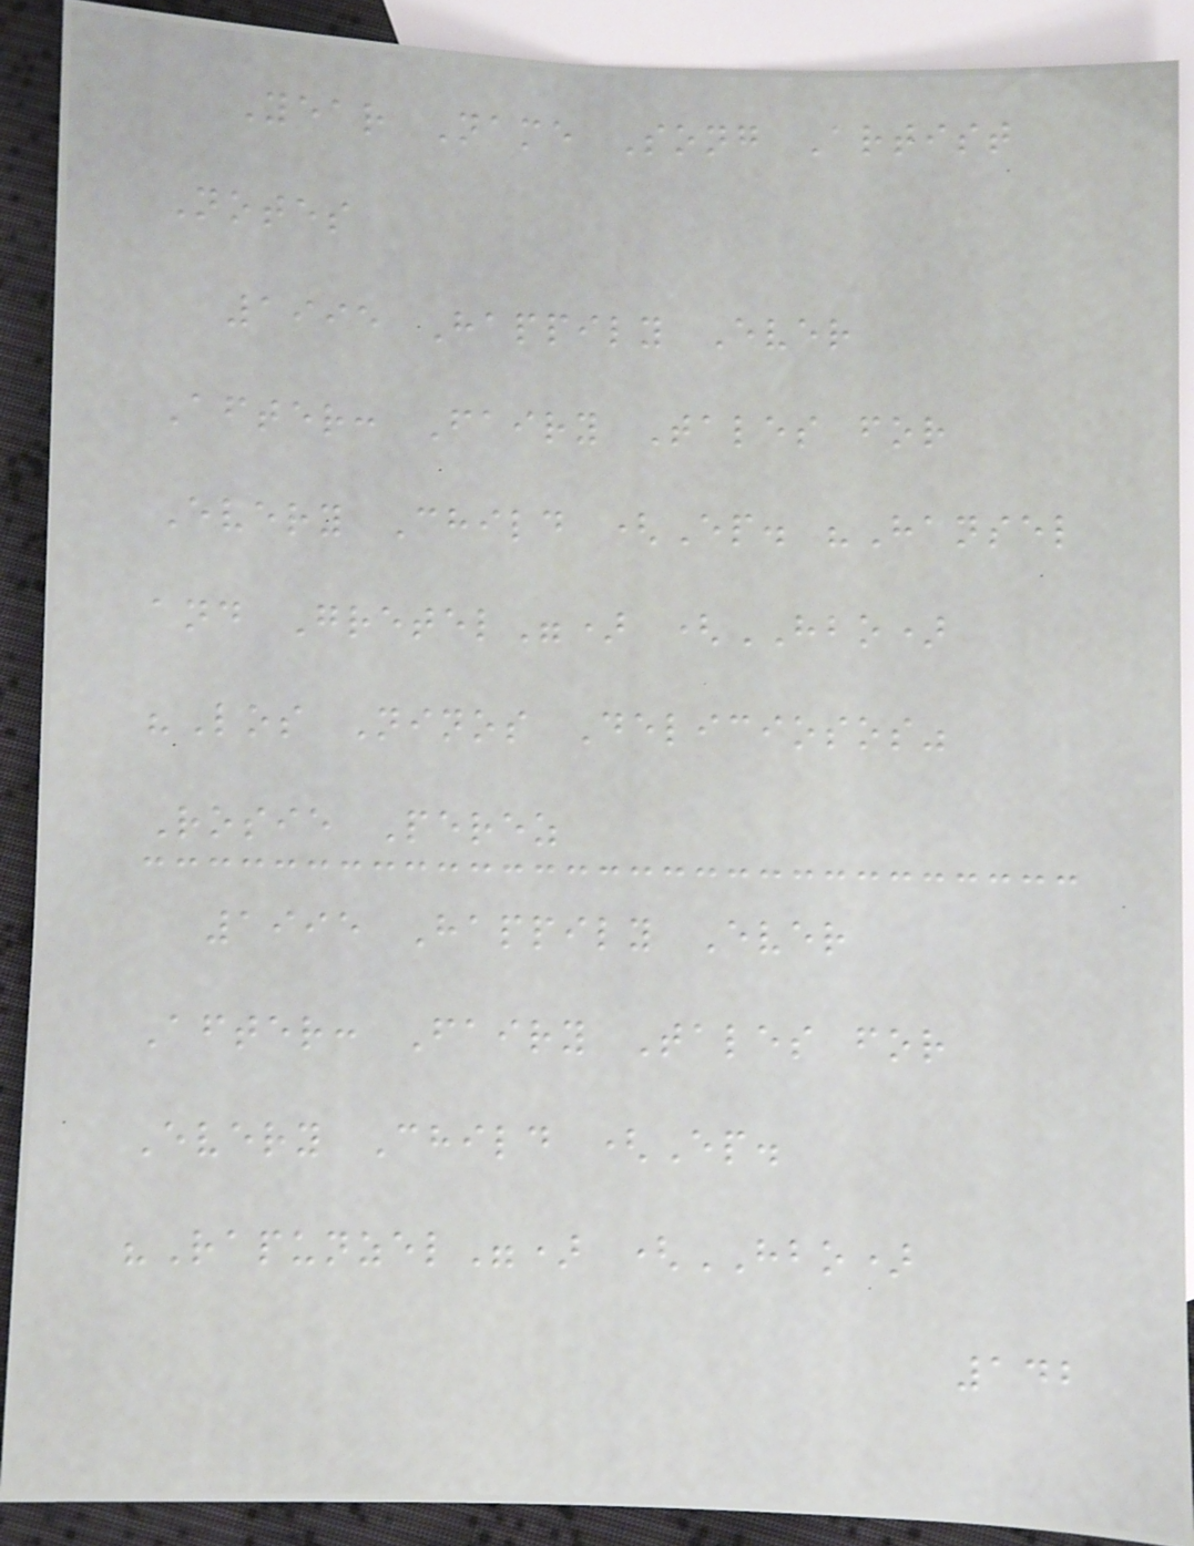Year Name Song Artist
Notes
1995 Happily Ever
After: Fairy Tales for
Every Child (Ep. "Hansel
and Gretel") (HBO)
"Los Ninos Deliciosos"
Rosie Perez
1995 Happily Ever
After: Fairy Tales for
Every Child (Ep.
"Rapunzel") (HBO)
142
